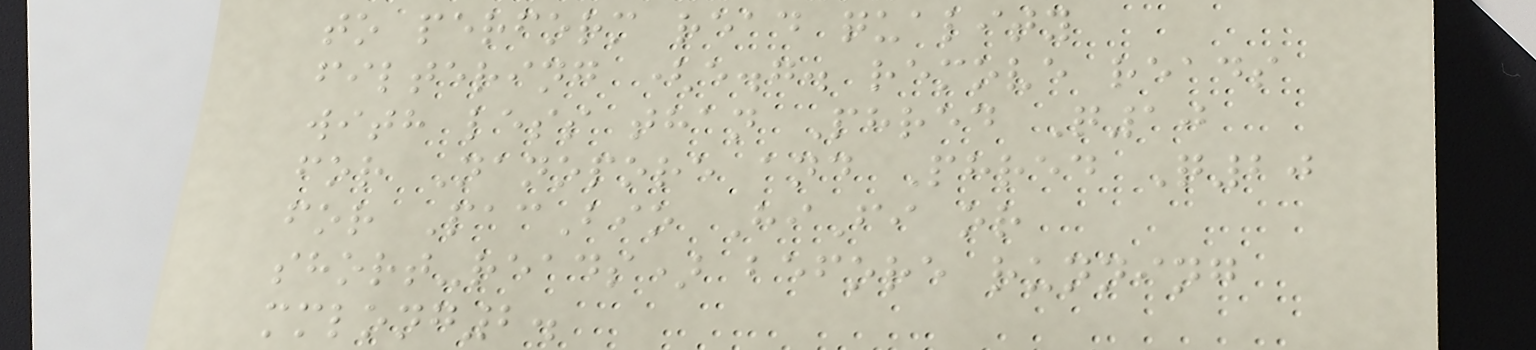to perform read quality
filtering (e.g. remove reads
with less than Phred Q10
for Nanopore and Phred Q20
for PacBio HiFi or
short-reads) before running
mmlong2.
